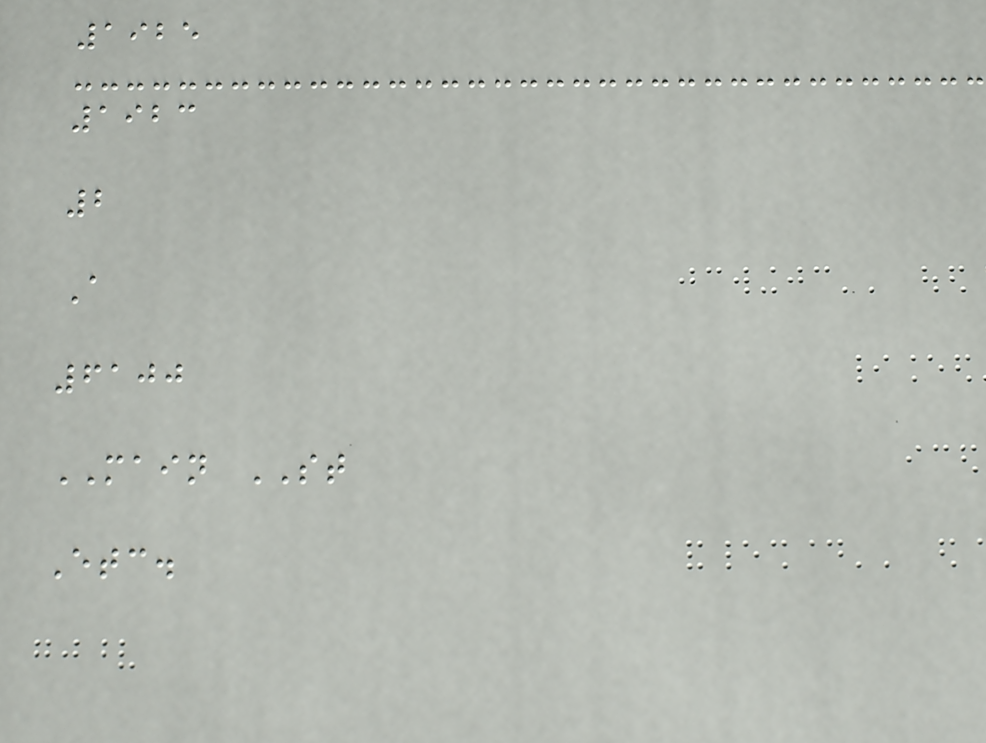1925
1923
2
A
6100
MAIN ST
Etc.
